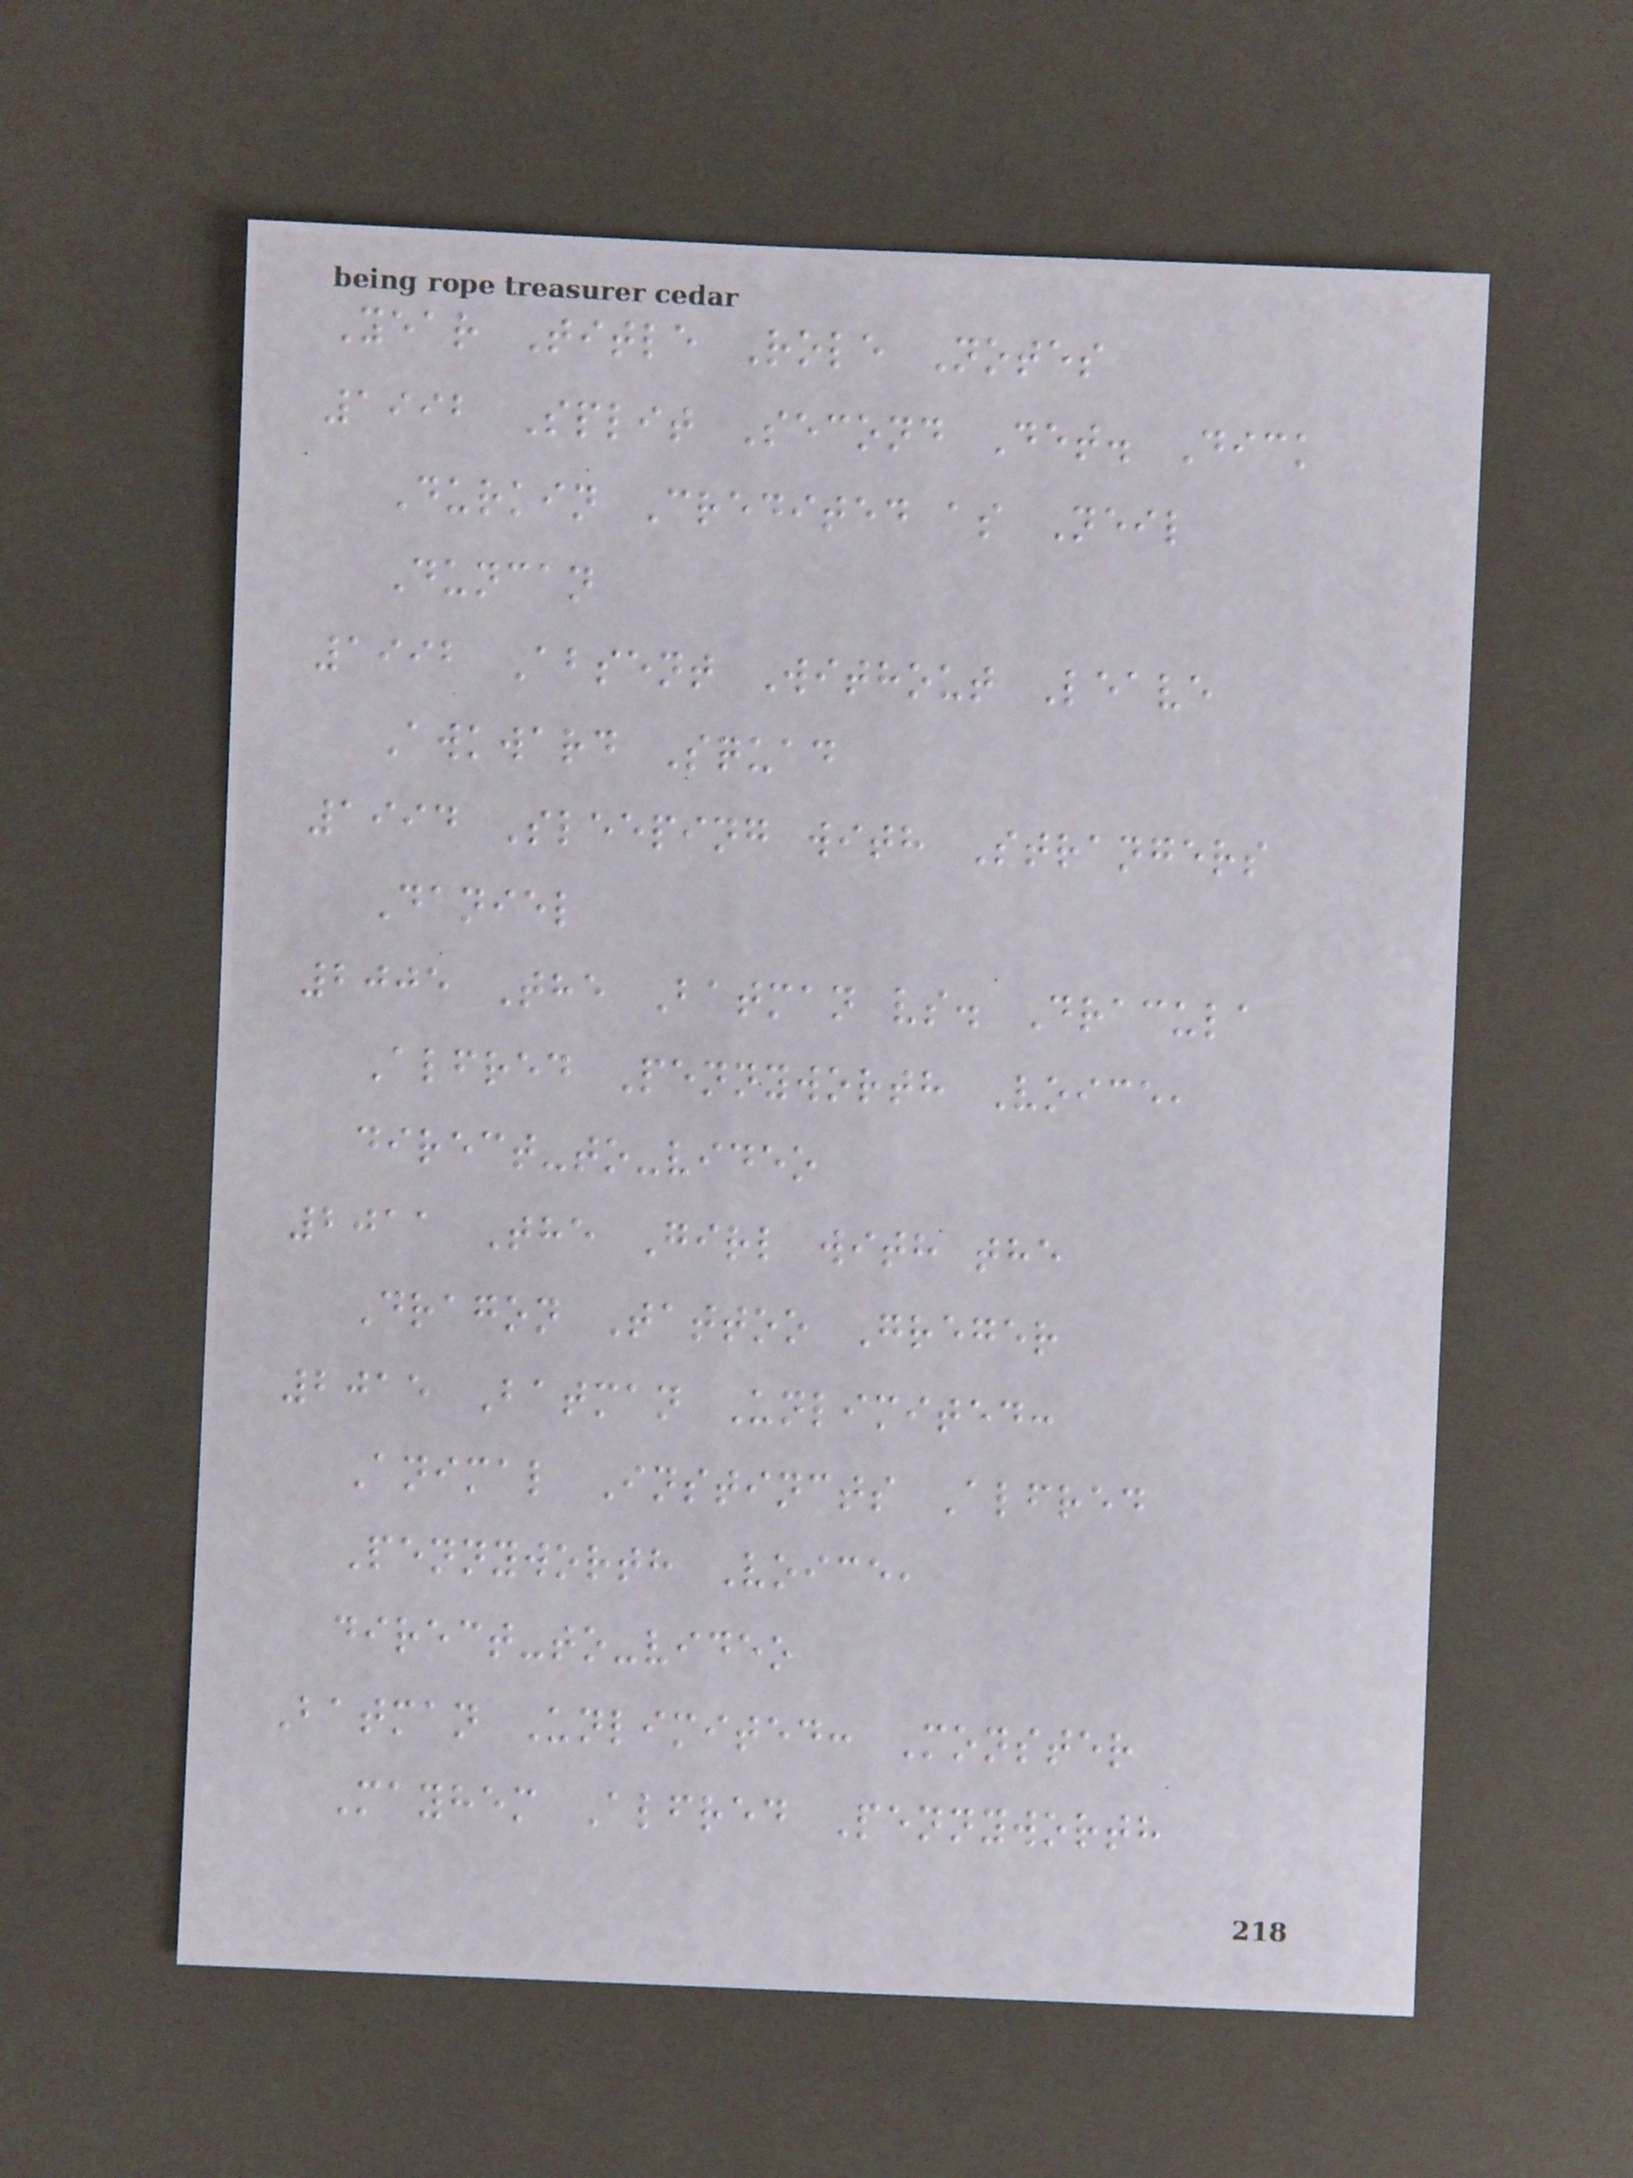Year Title Role Notes
1992 Split Second Det. Dick
Durkin Credited as Neil
Duncan
1992 Absent Without Leave
Awkward Squad
1994 Sleeping with Strangers
Daniel
2005 The Batman vs. Dracula
Alfred Pennyworth Voice,
direct-to-video
2011 The Girl with the
Dragon Tattoo Greger
2015 Batman Unlimited:
Animal Instincts Alfred
Pennyworth Voice,
direct-to-video
Batman Unlimited: Monster
Mayhem Alfred Pennyworth
